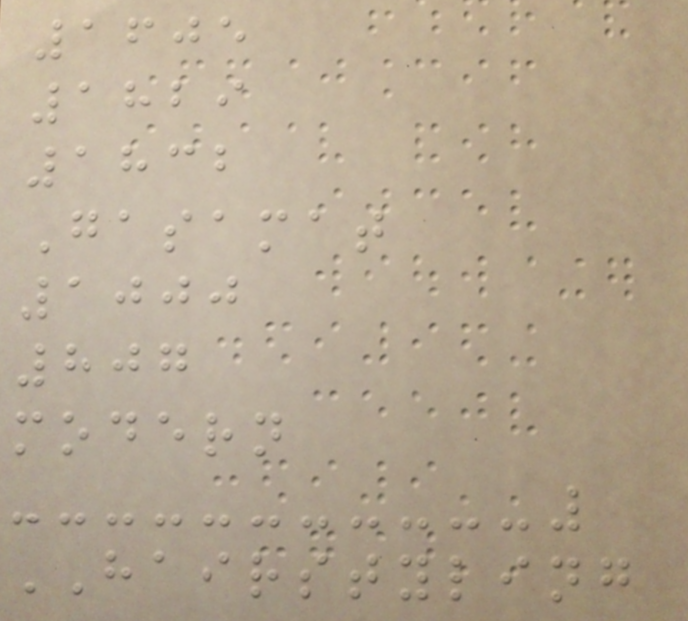1605
1829
1832
Gasamat
1000
807
modern
HAIRSTYLING
